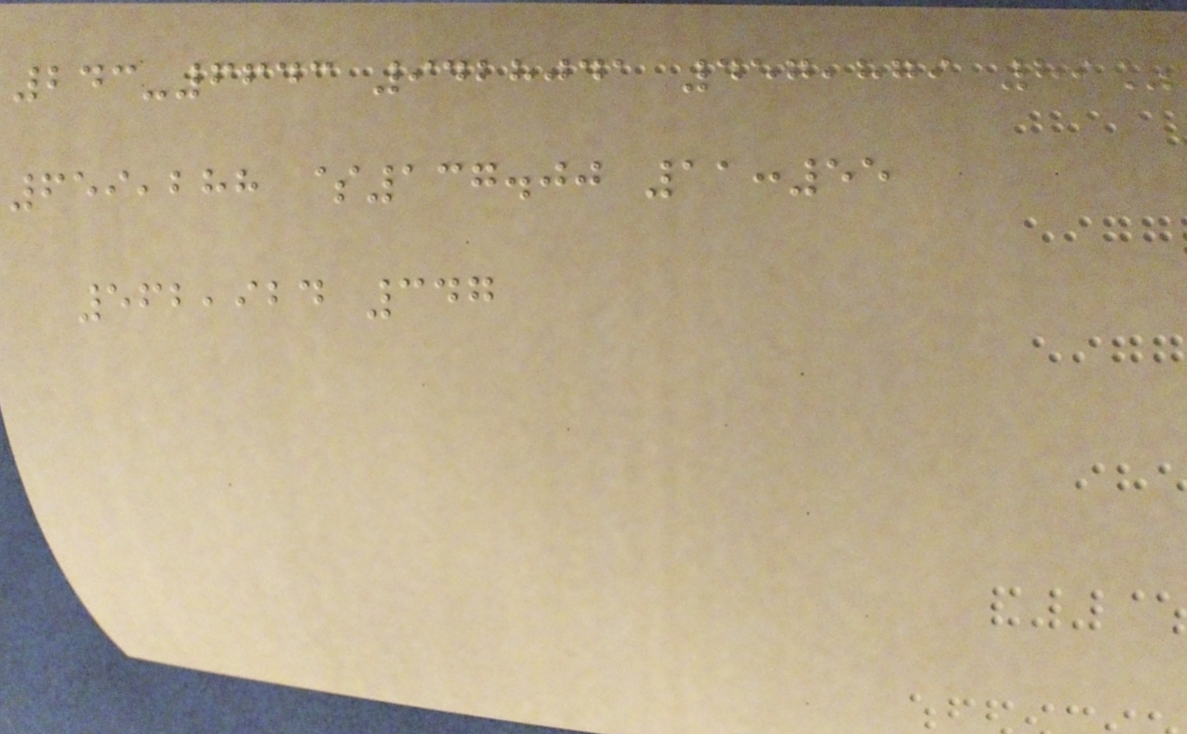243-6643 9428041 457,879 89%
659,288 $137.00 11:55
562,924 347
